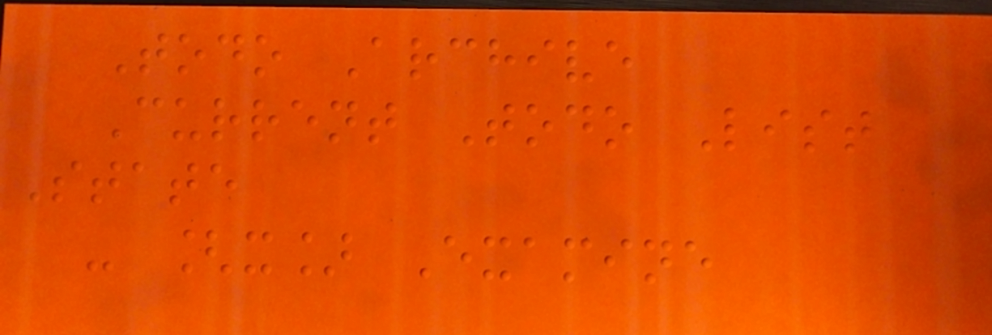Todo Archive
Current Todo List
State
- [x] Examine
